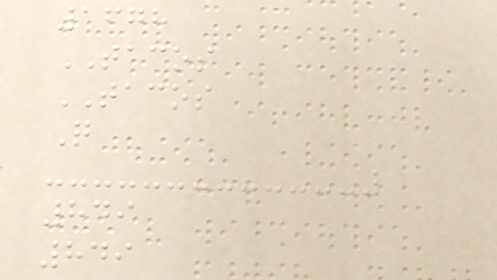1678
TACOS
TACOS
Q
849
849
